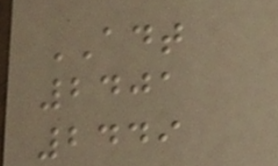ADT
2401
2449
